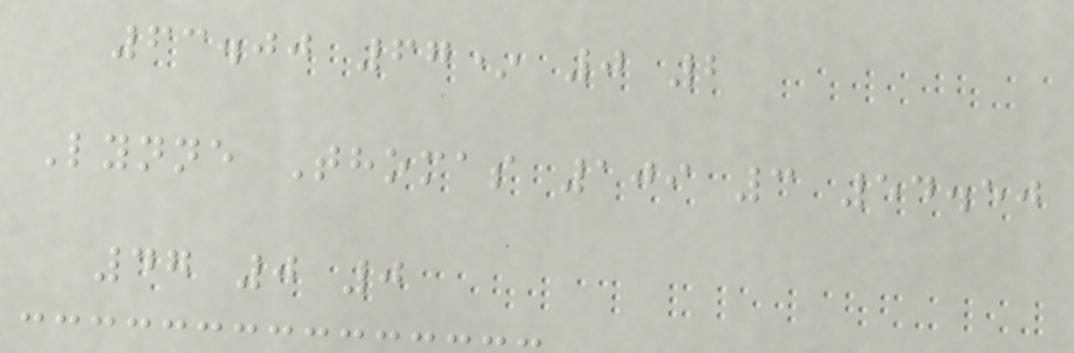63.00 67* 0 2
Lynne Thomas 109 3 54.50
47 0 0
